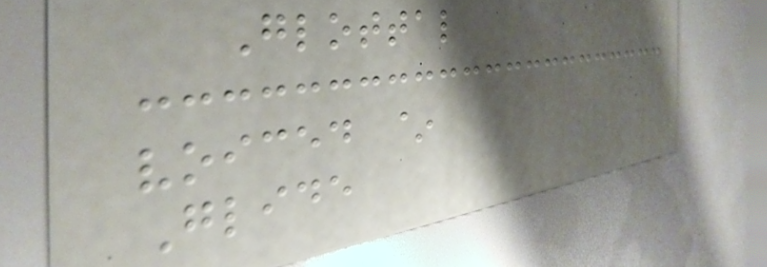Glottal
voiced ~
Glide
